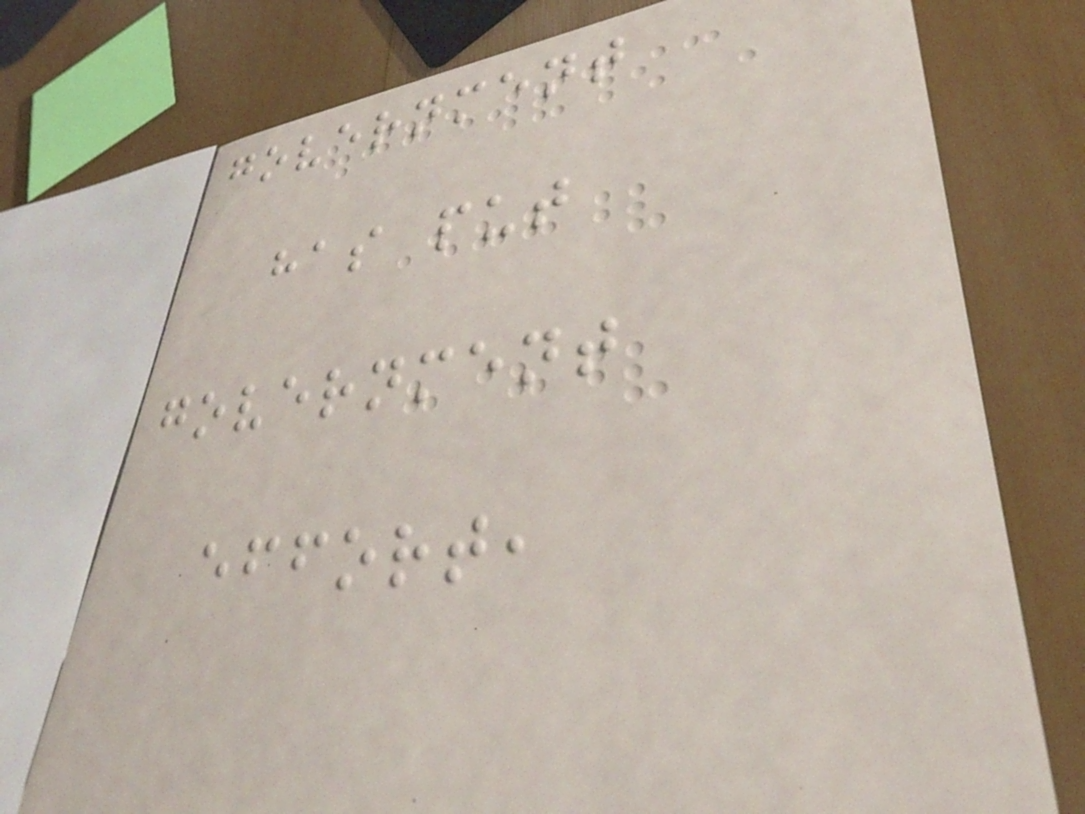government
has put
government
effort,
